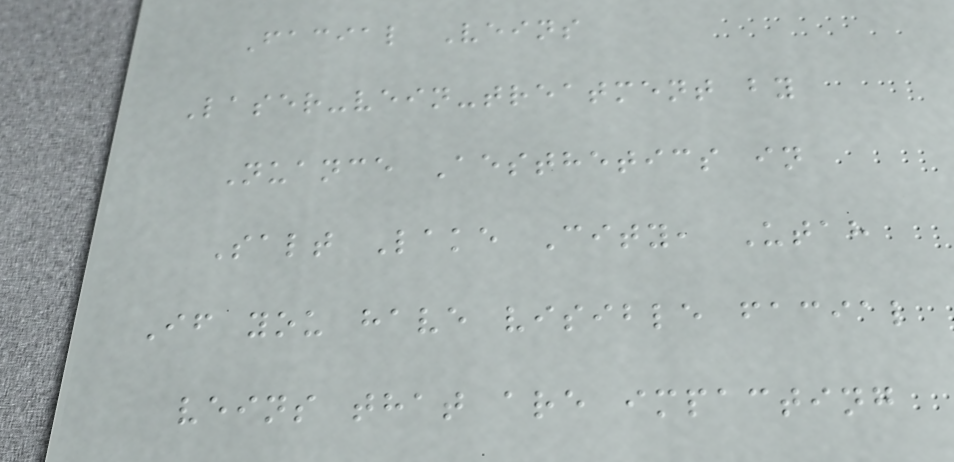Facial Veins
Laser-vein-treatment by
Nuance Aesthetics in
Salt Lake City, Utah
If you have visible facial
veins that are impacting
